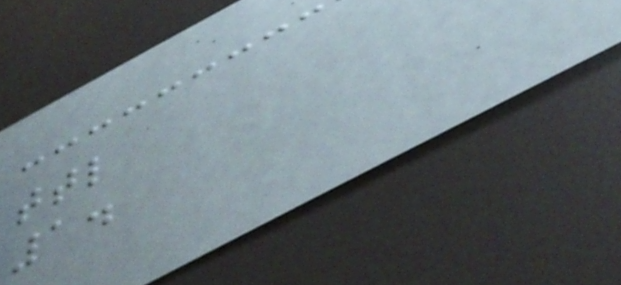ttl
1.
